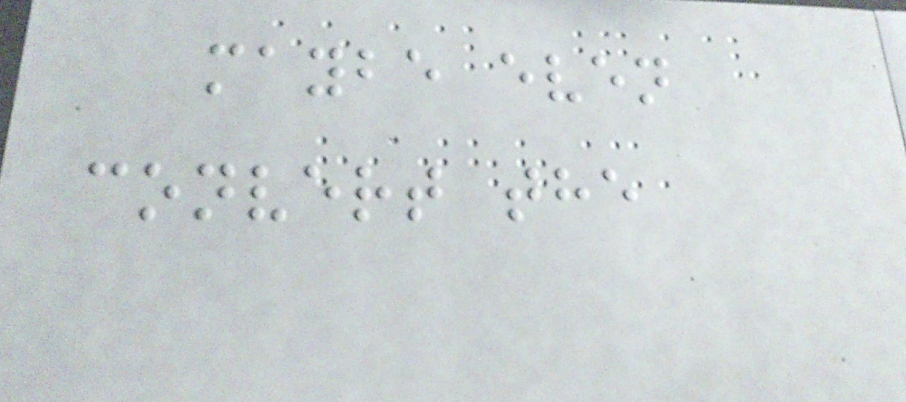maybe even
convert the
